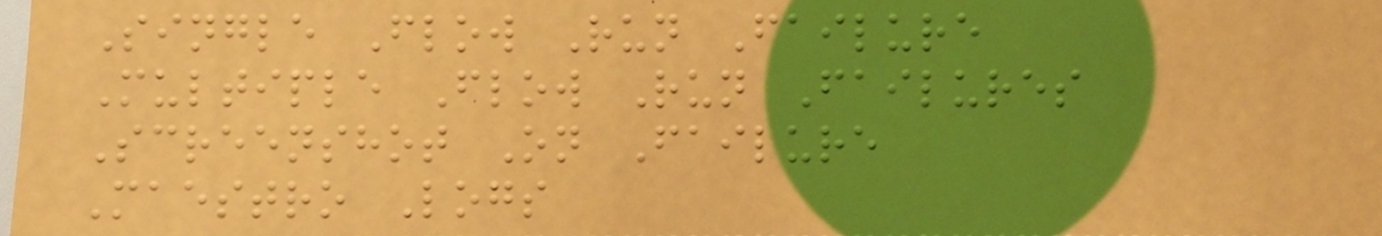Single Flow Run Failure
Multiple Flow Run Failures
Screenshot On Failure
Maestro Logs
